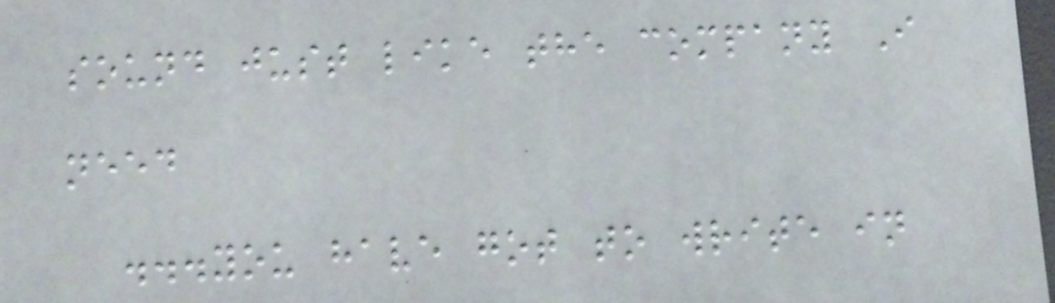sound just like the company I
need
...you have got to write in
